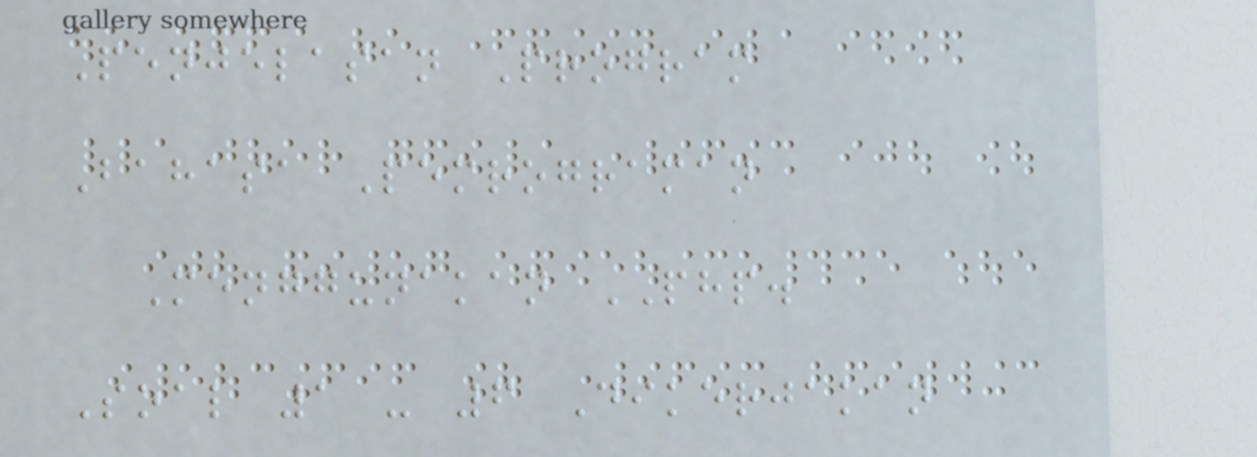Penjelasan Program
Bahasa Pemrograman
Menggunakan PHP.
Soal 1 - 6 Dikerjakan
